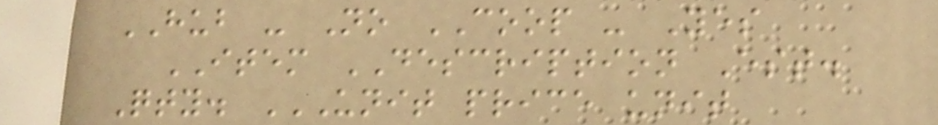HUB - No COOP - Yes
ITEM DESCRIPTION Est.
Qty. UNIT PRICE UNIT
